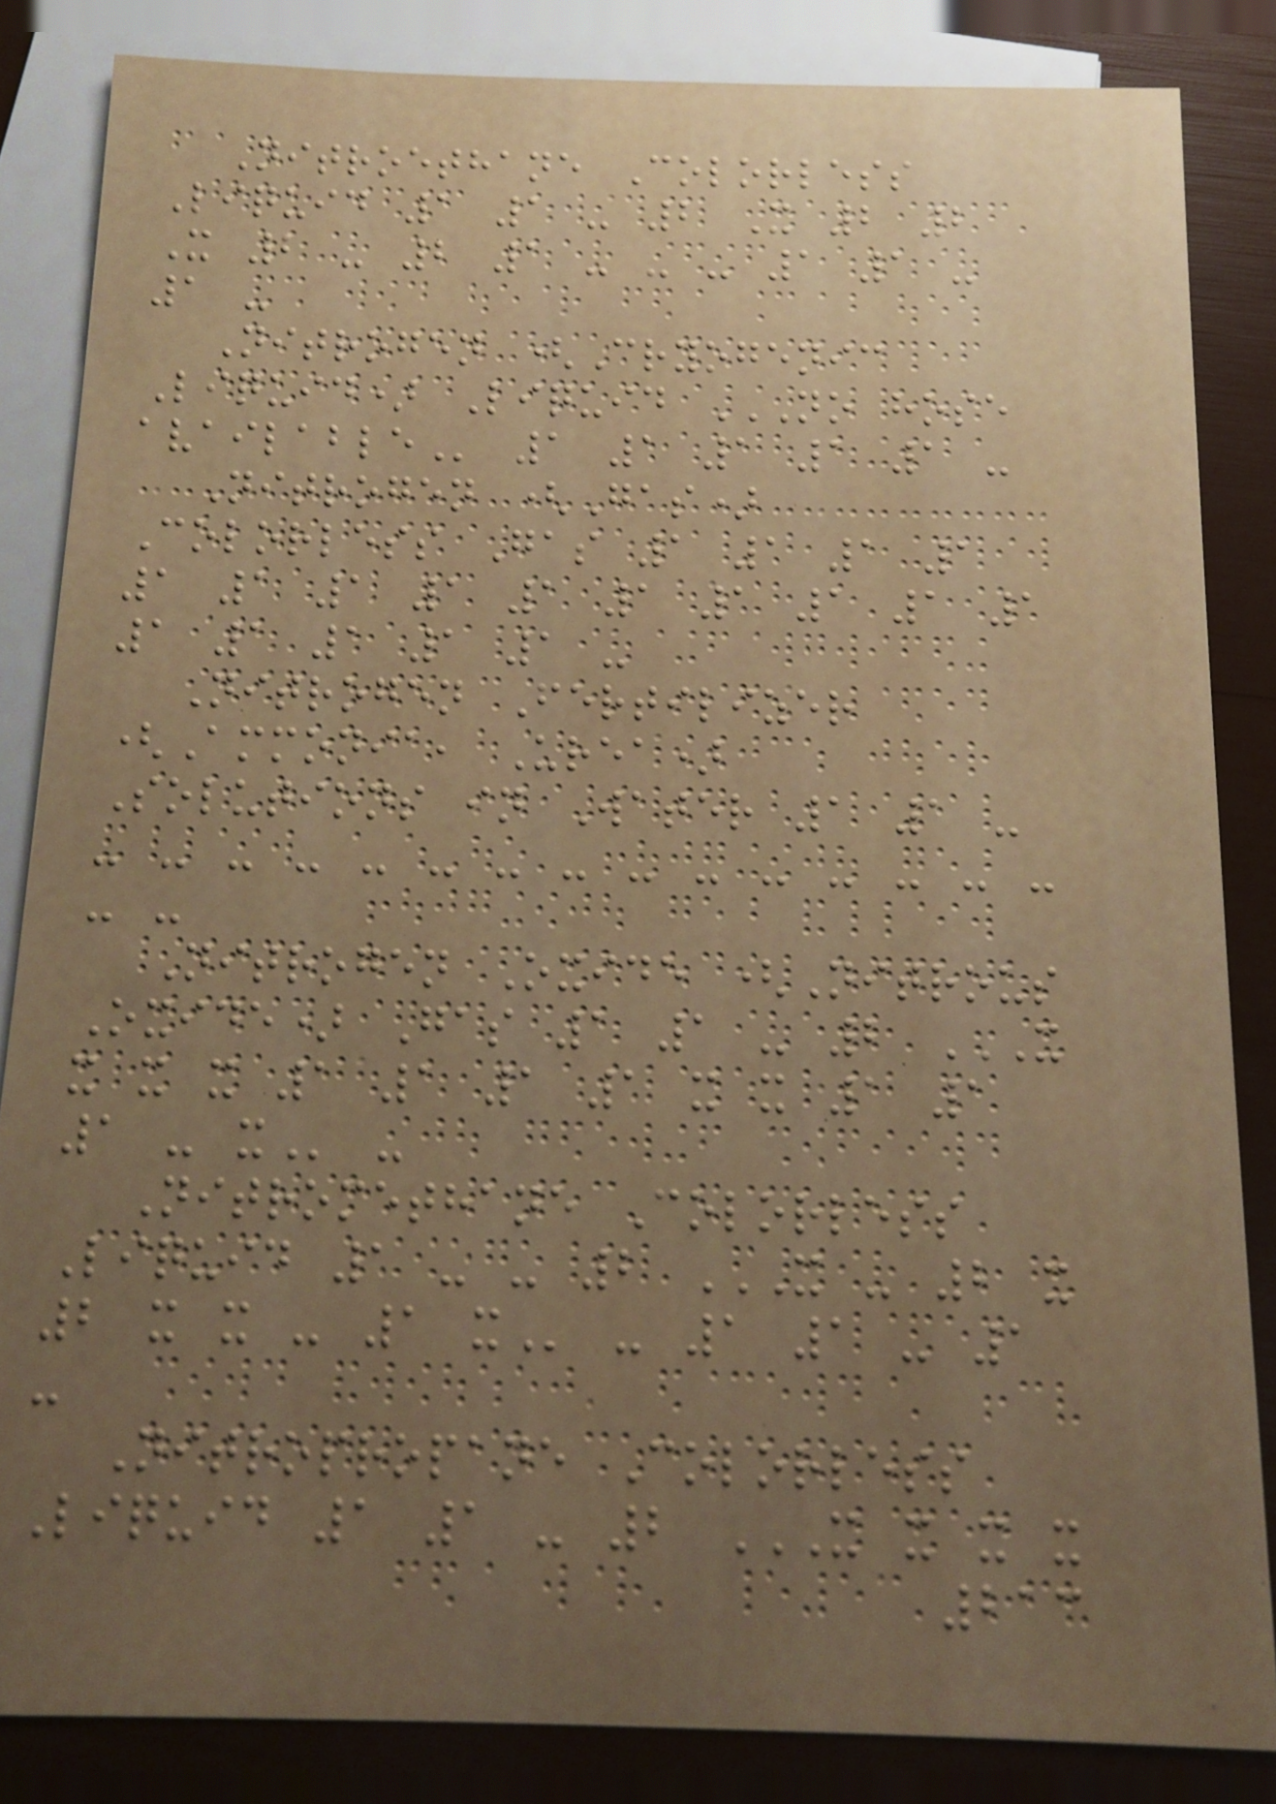Nitroethane Colorless
Liquid 1 1 - 2 X 2 2
X 2 - 2 1 - - - 1 1 -
1 -
Nitrogen (Cryogenic
Liquid) Liquid NO HOSE
AVAILABLE 1 1 1 1 1 -
Nitrogen (Gas)
Colorless Gas 1 1 1 1
1 1 1 1 1 1 1 1 1 1
1 1 1 1 1 -
Nitrogen Fertilizer
(Ammonia, Urea)
Solutions in Water 1 1 -
- - - - - - - - - - - - - - -
- -
Nitrogen Oxide (Nitrous
Oxide) Gas 1 1 - 2 X
X X X 1 1 1 1 X X 1 1
1 - X -
Nitromethane Colorless
Liquid 1 - - 2 X - 2 X
2 X X - 1 X - 1 1 - 1
-
Nitropropane Colorless
Liquid 1 1 - 2 X X X X
213
